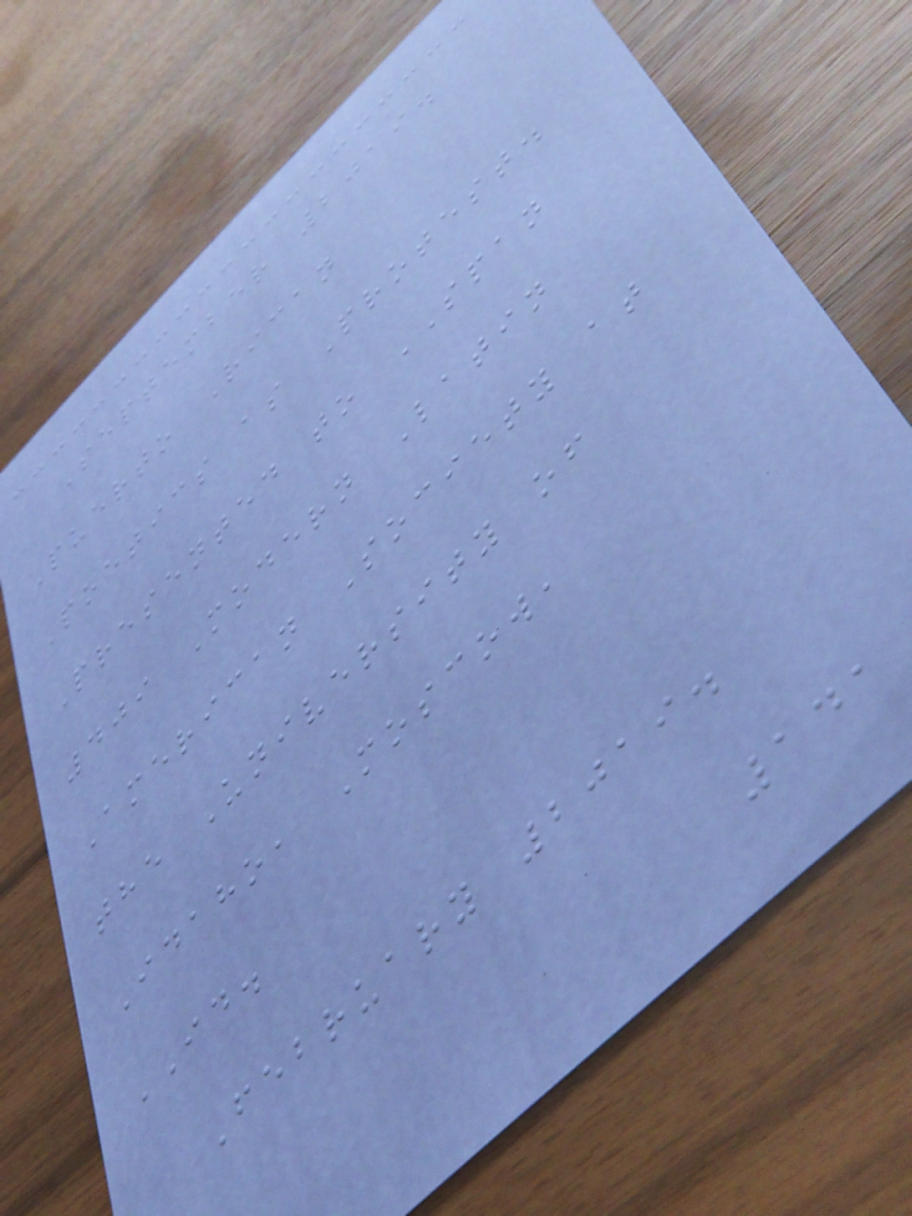September 2019.
Puerto Rican
Poetics as Protest.
Presented to SPAN
409 Modern Latin
American Society at
the University of
Idaho, Moscow,
ID.
February 2019.
141
